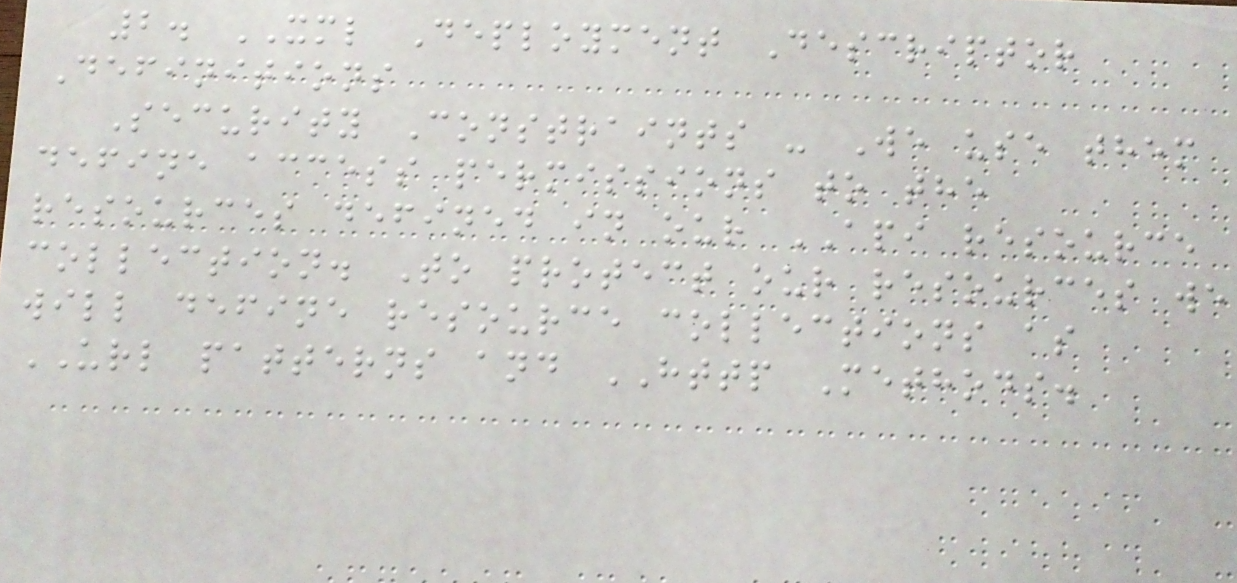2. XML Deployment Descriptor
Definitions
Security Constraints - We use them
define access permissions to the
resources defined in our API resource
collection. To protect our resources we
will define resource collections as
URL patterns and HTTP Methods.
